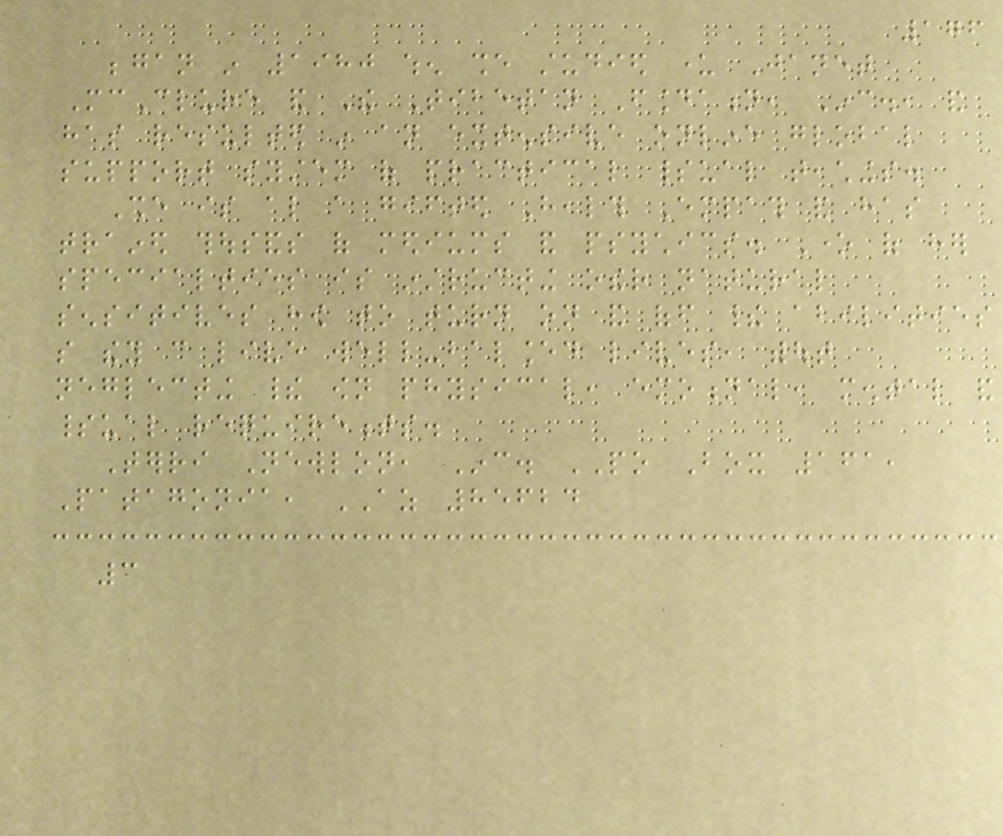176
began in 1980 when she studied under Janet
McClure and The Tibetan Foundation, Inc., and
has resulted in an extensive online global
support system of practical spiritual teachings.
She is also a gifted Health Empath and has
trained thousands of mediums and psychics. One of her
specialties is instructing other natural
sensitives how to turn on and off their abilities
so they can live well-balanced lives, without
neglecting their own physical, emotional, mental and
spiritual requirements.
Terri Newlon, Inc. PO Box 161,
Patagonia, AZ 85624
3
